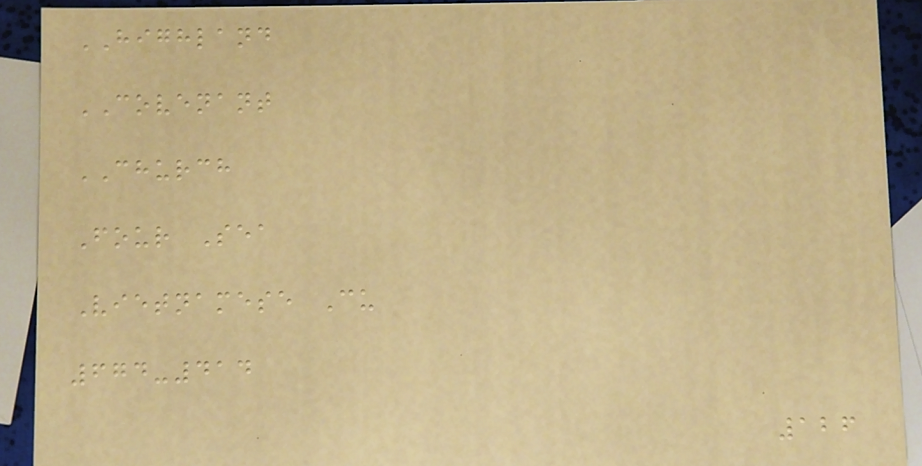HIGHLAND
COVENANT
CHURCH
Four Sea
Vietnamese Cu
674-414
126
